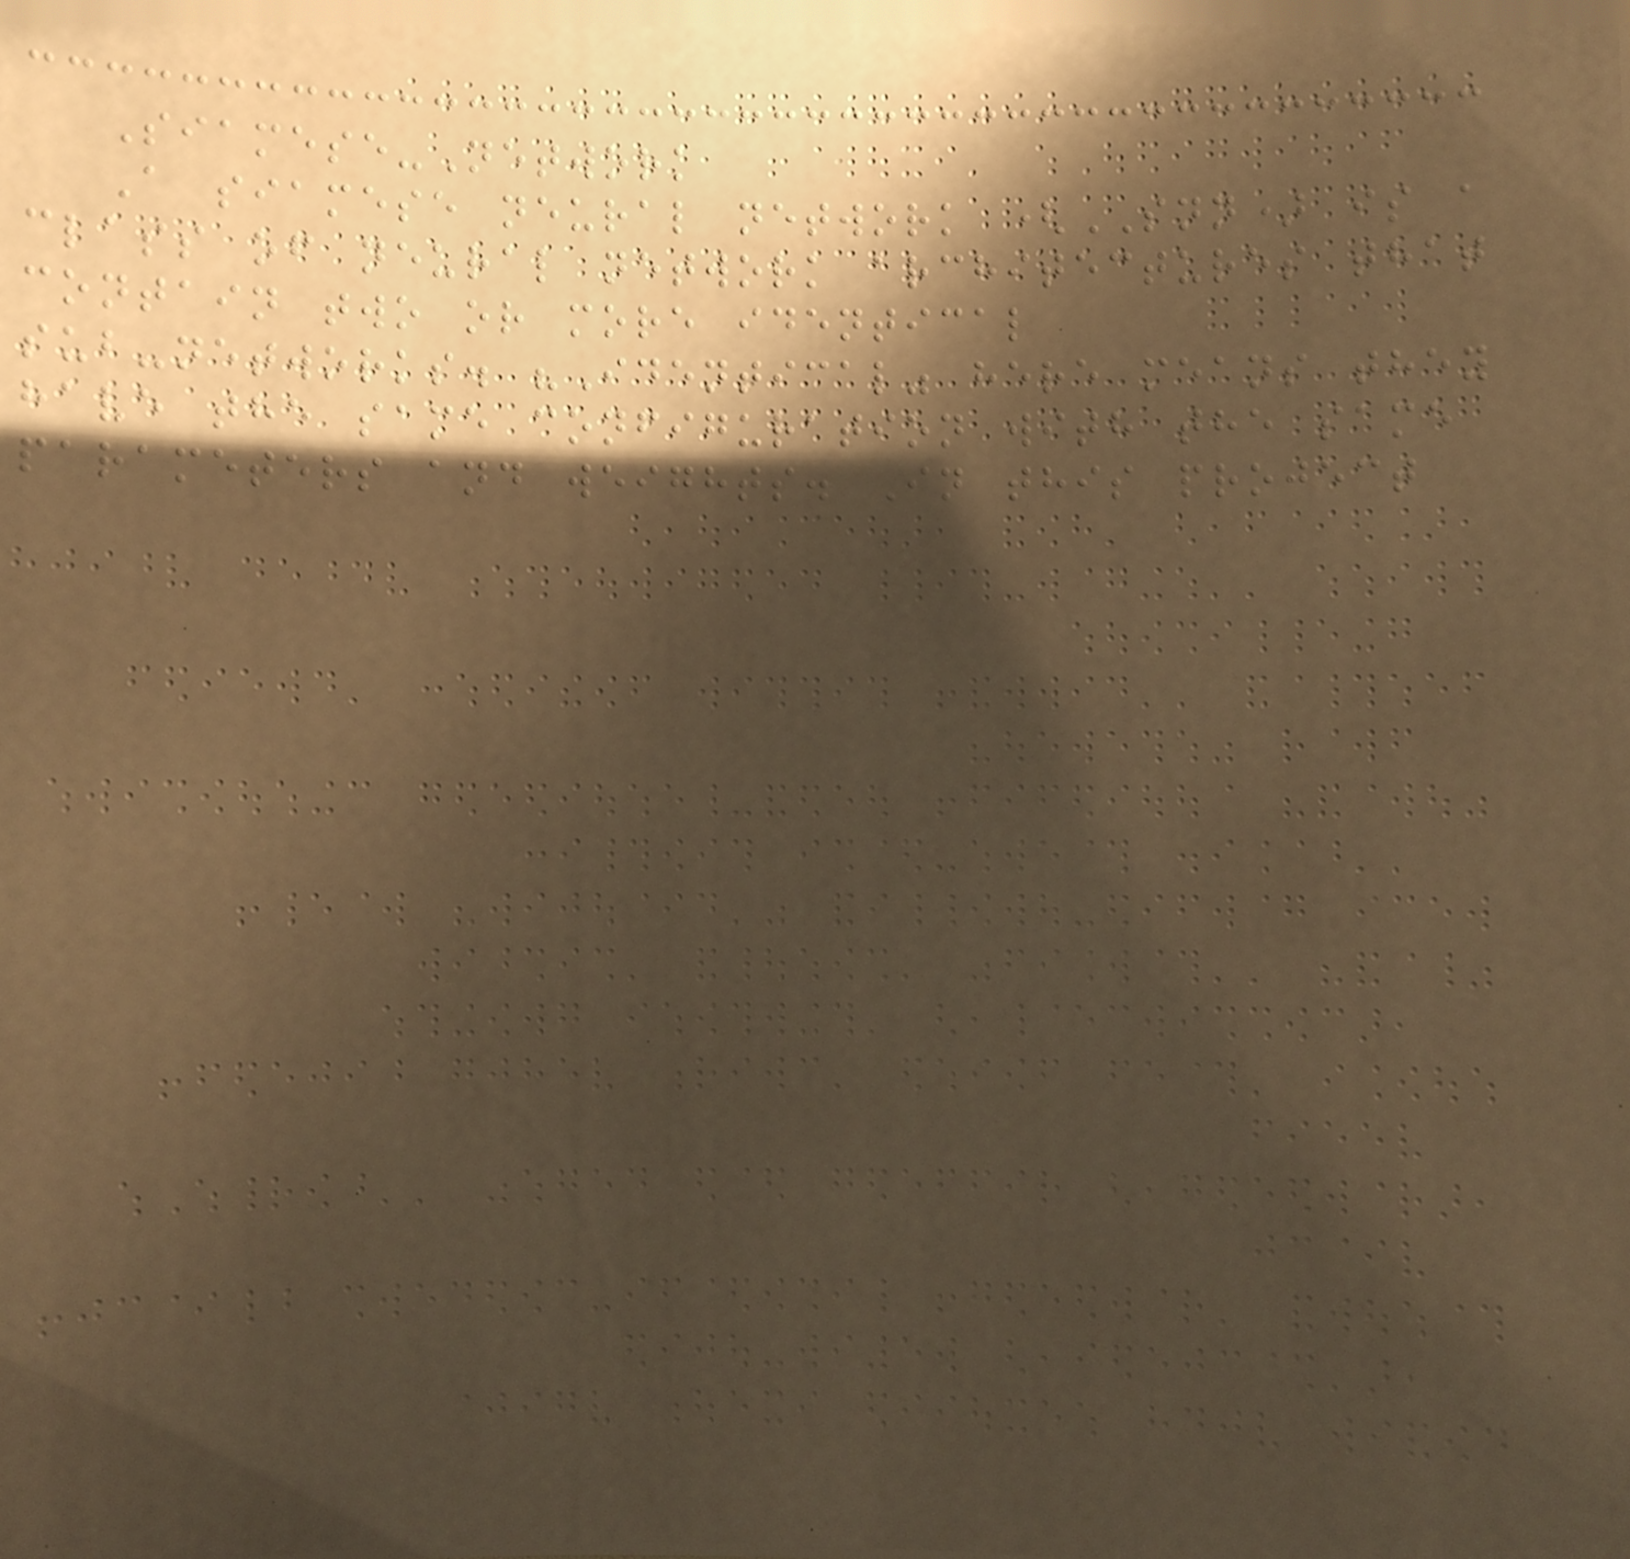Siamese-Network
A siamese neural network (SNN) is a
class of neural network architectures that
contain two or more identical
sub-networks. "Identical" here means they
have the same configuration with the same
parameters and weights. In this project
